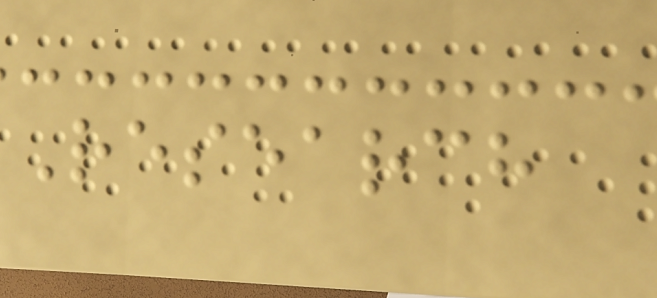Research
